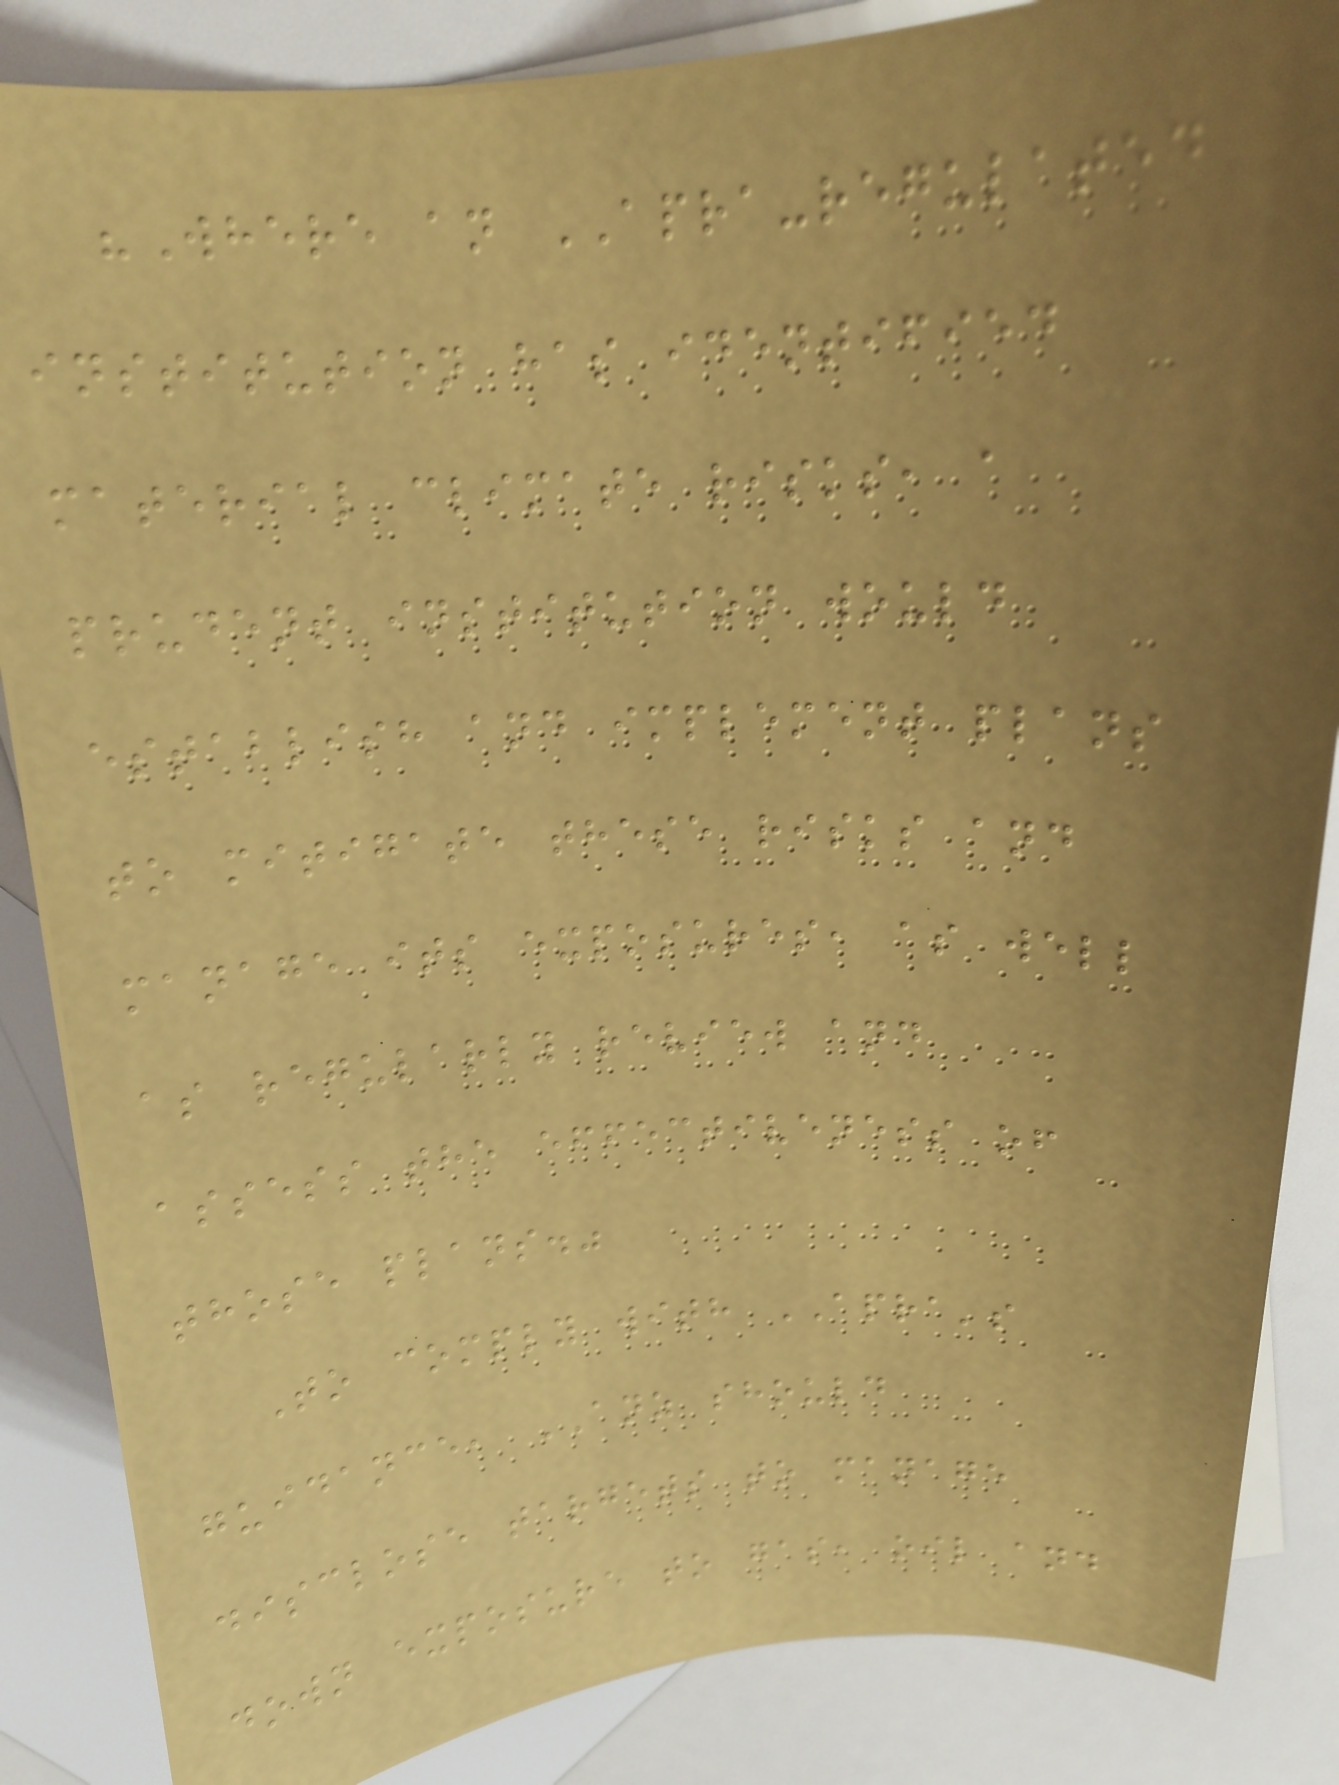"Where an APRA-regulated
institution has identified
material climate risks, a
prudent institution would
establish and implement plans
to mitigate these risks and
manage its exposures, as well
as regularly review and
assess the effectiveness of
those plans."
To comply with APRA's
guidance, ANZ should
disclose targets to manage
down exposure to gas, oil and
